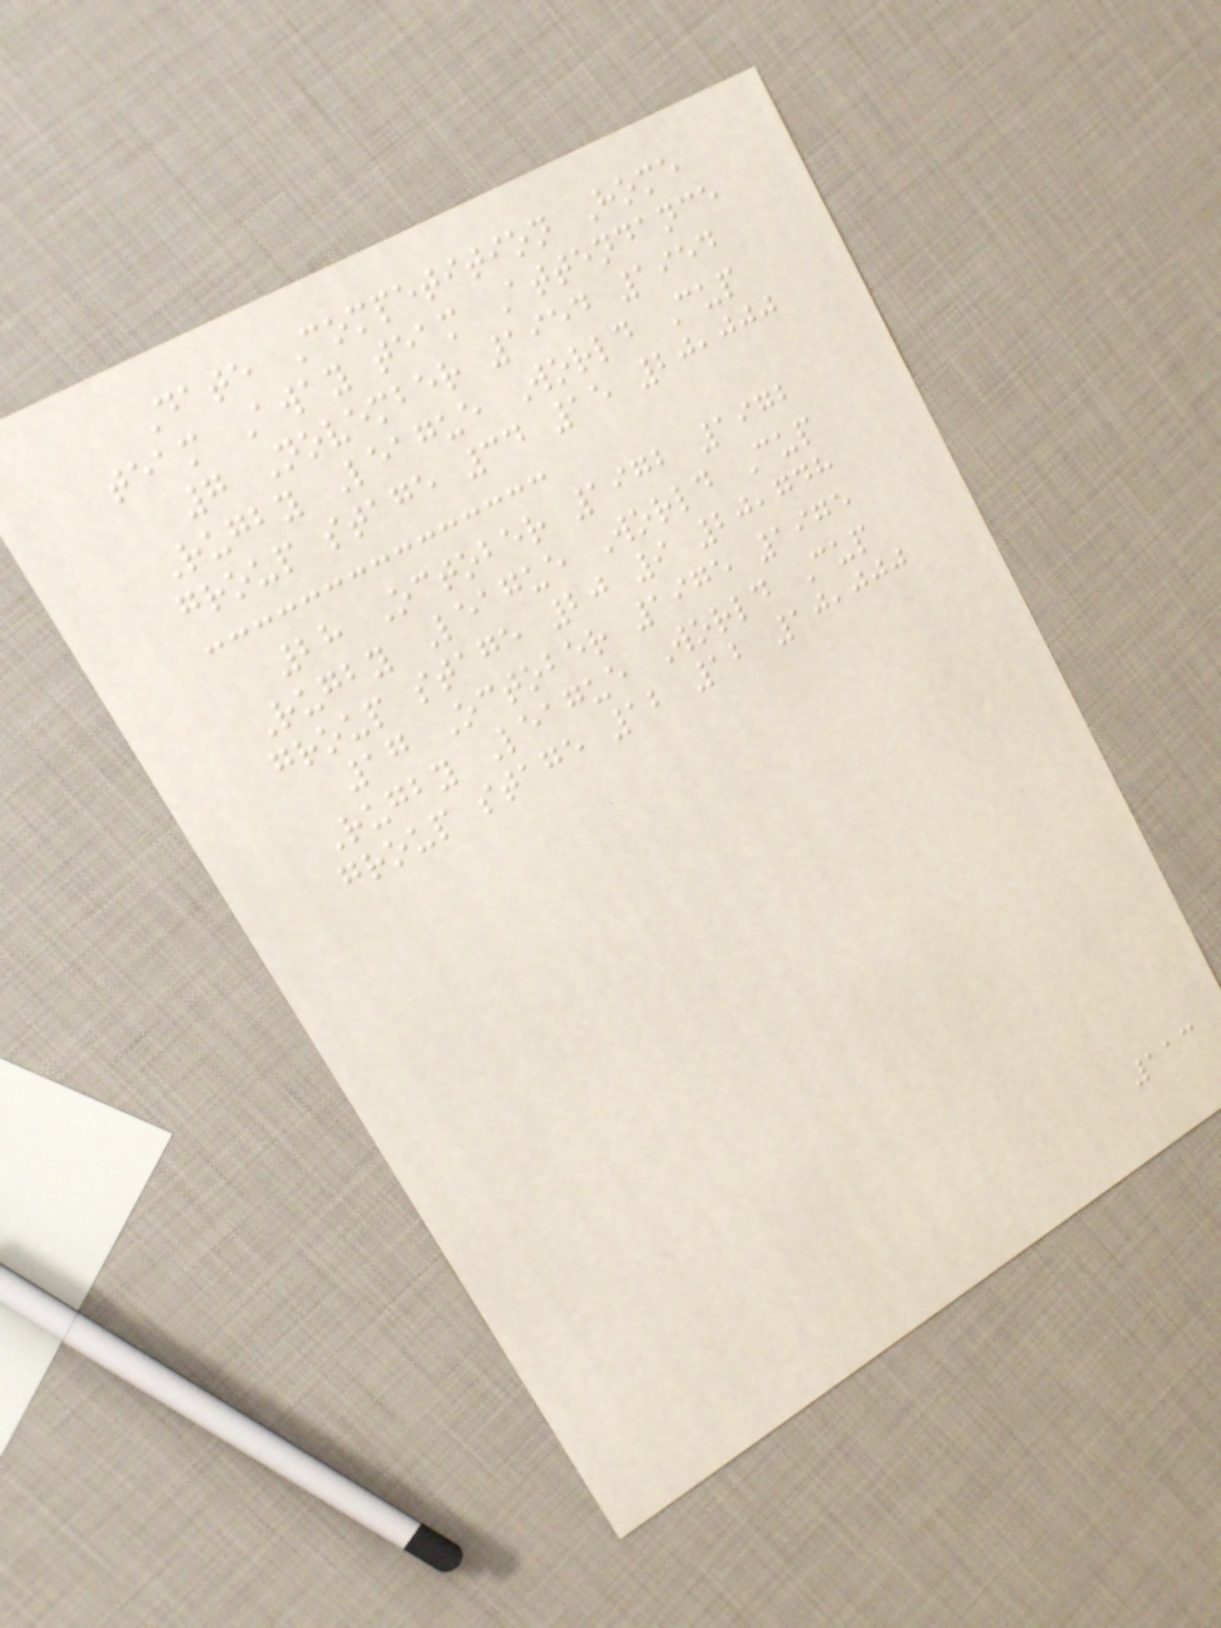Date Competition Home
team Away team Attendance
7 November 1954 1954
Rugby League World Cup
group stage 34 15 20,000
28 October 1972 1972
Rugby League World Cup
group stage 20 9 20,748
17 October 1975 1975
Rugby League World Cup
group stage 12 12 10,000
113
